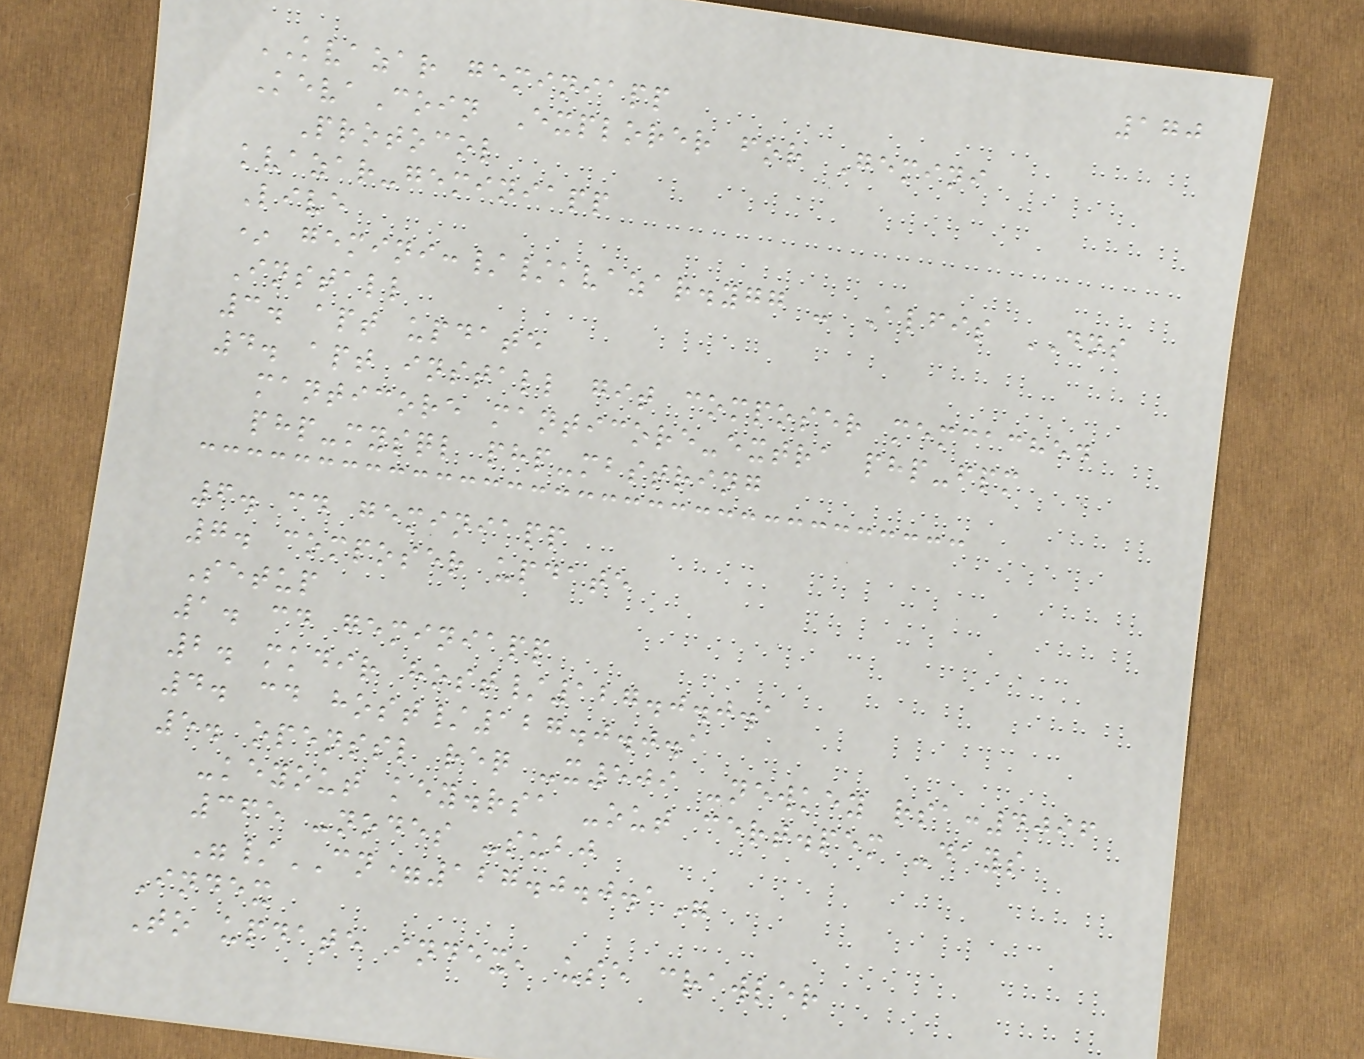170
KVAZAR geminiapp
KevaCoin Explorer for Gemini
Protocol
kvazar-geminiapp
Live
* gemini://kvazar.ygg - Alfis DNS
Install
3. apt update
4. apt install git composer memcached
manticore manticore-extra php-fpm
php-mysql php-mbstring
6. cd geminiapp
7. composer update
Setup
1. cd geminiapp
2. mkdir host/127.0.0.1
4. cd host/127.0.0.1
5. openssl req -x509 -newkey rsa:4096
-keyout key.rsa -out cert.pem -days
365 -nodes -subj
"/CN=127.0.0.1"
Index
To update index, use crawler
